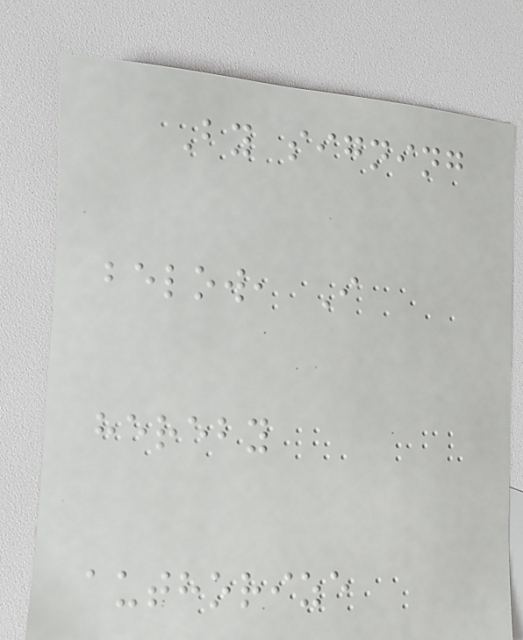By signing
below, I
hereby
authorize
